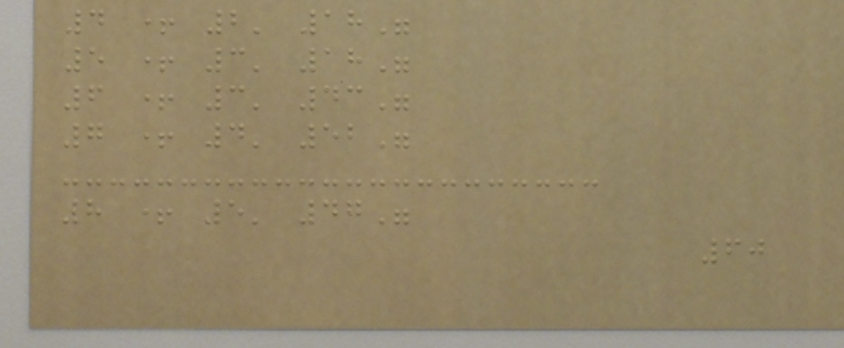4 + 2' 18"
5 + 3' 18"
6 + 3' 43"
7 + 4' 52"
8 + 5' 47"
60
